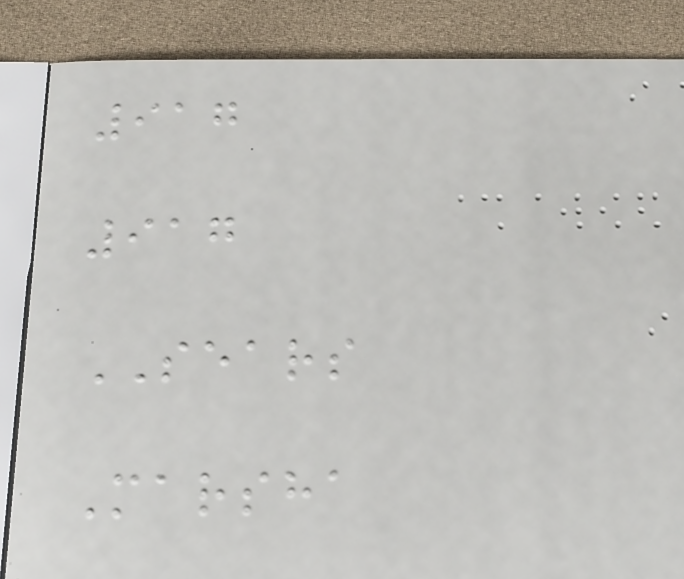917
917
SEARS
Marsha
